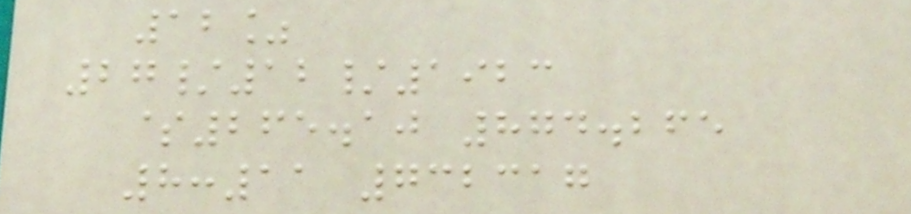12%
27/12/1923
$265.10 874.265
8:11 732317
